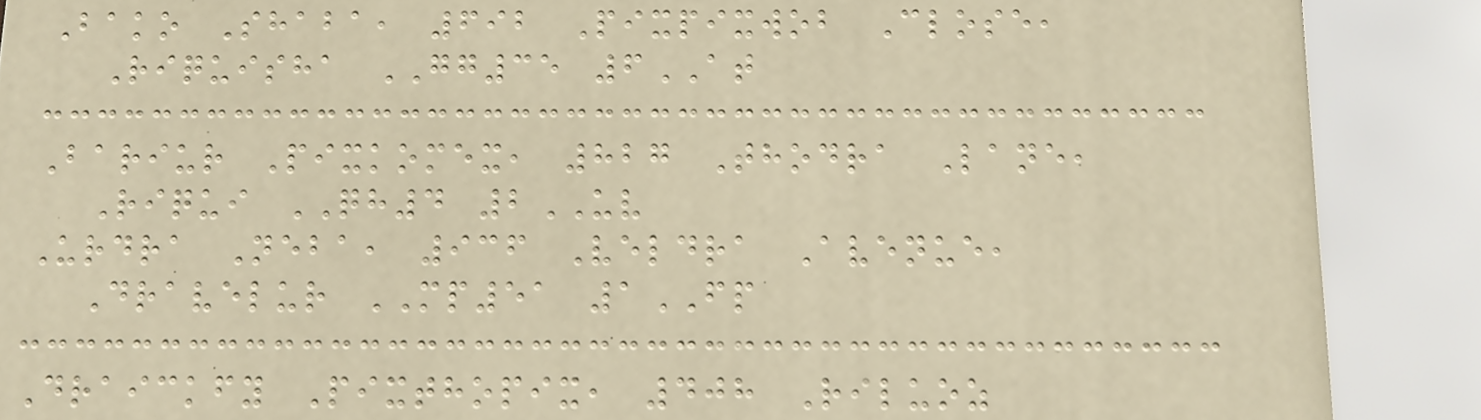Bako Shaba, 692 Pixpixwob Close,
Riquisha GG35 6AT
Bariur Pixkomex, 827 Thodra Lane,
Riqui QH4 2UV
Urdra Neba, 936 Veldra Avenue,
Dravelur MP51 1FP
Draickfy Pixthopix, 408 Riluoz
